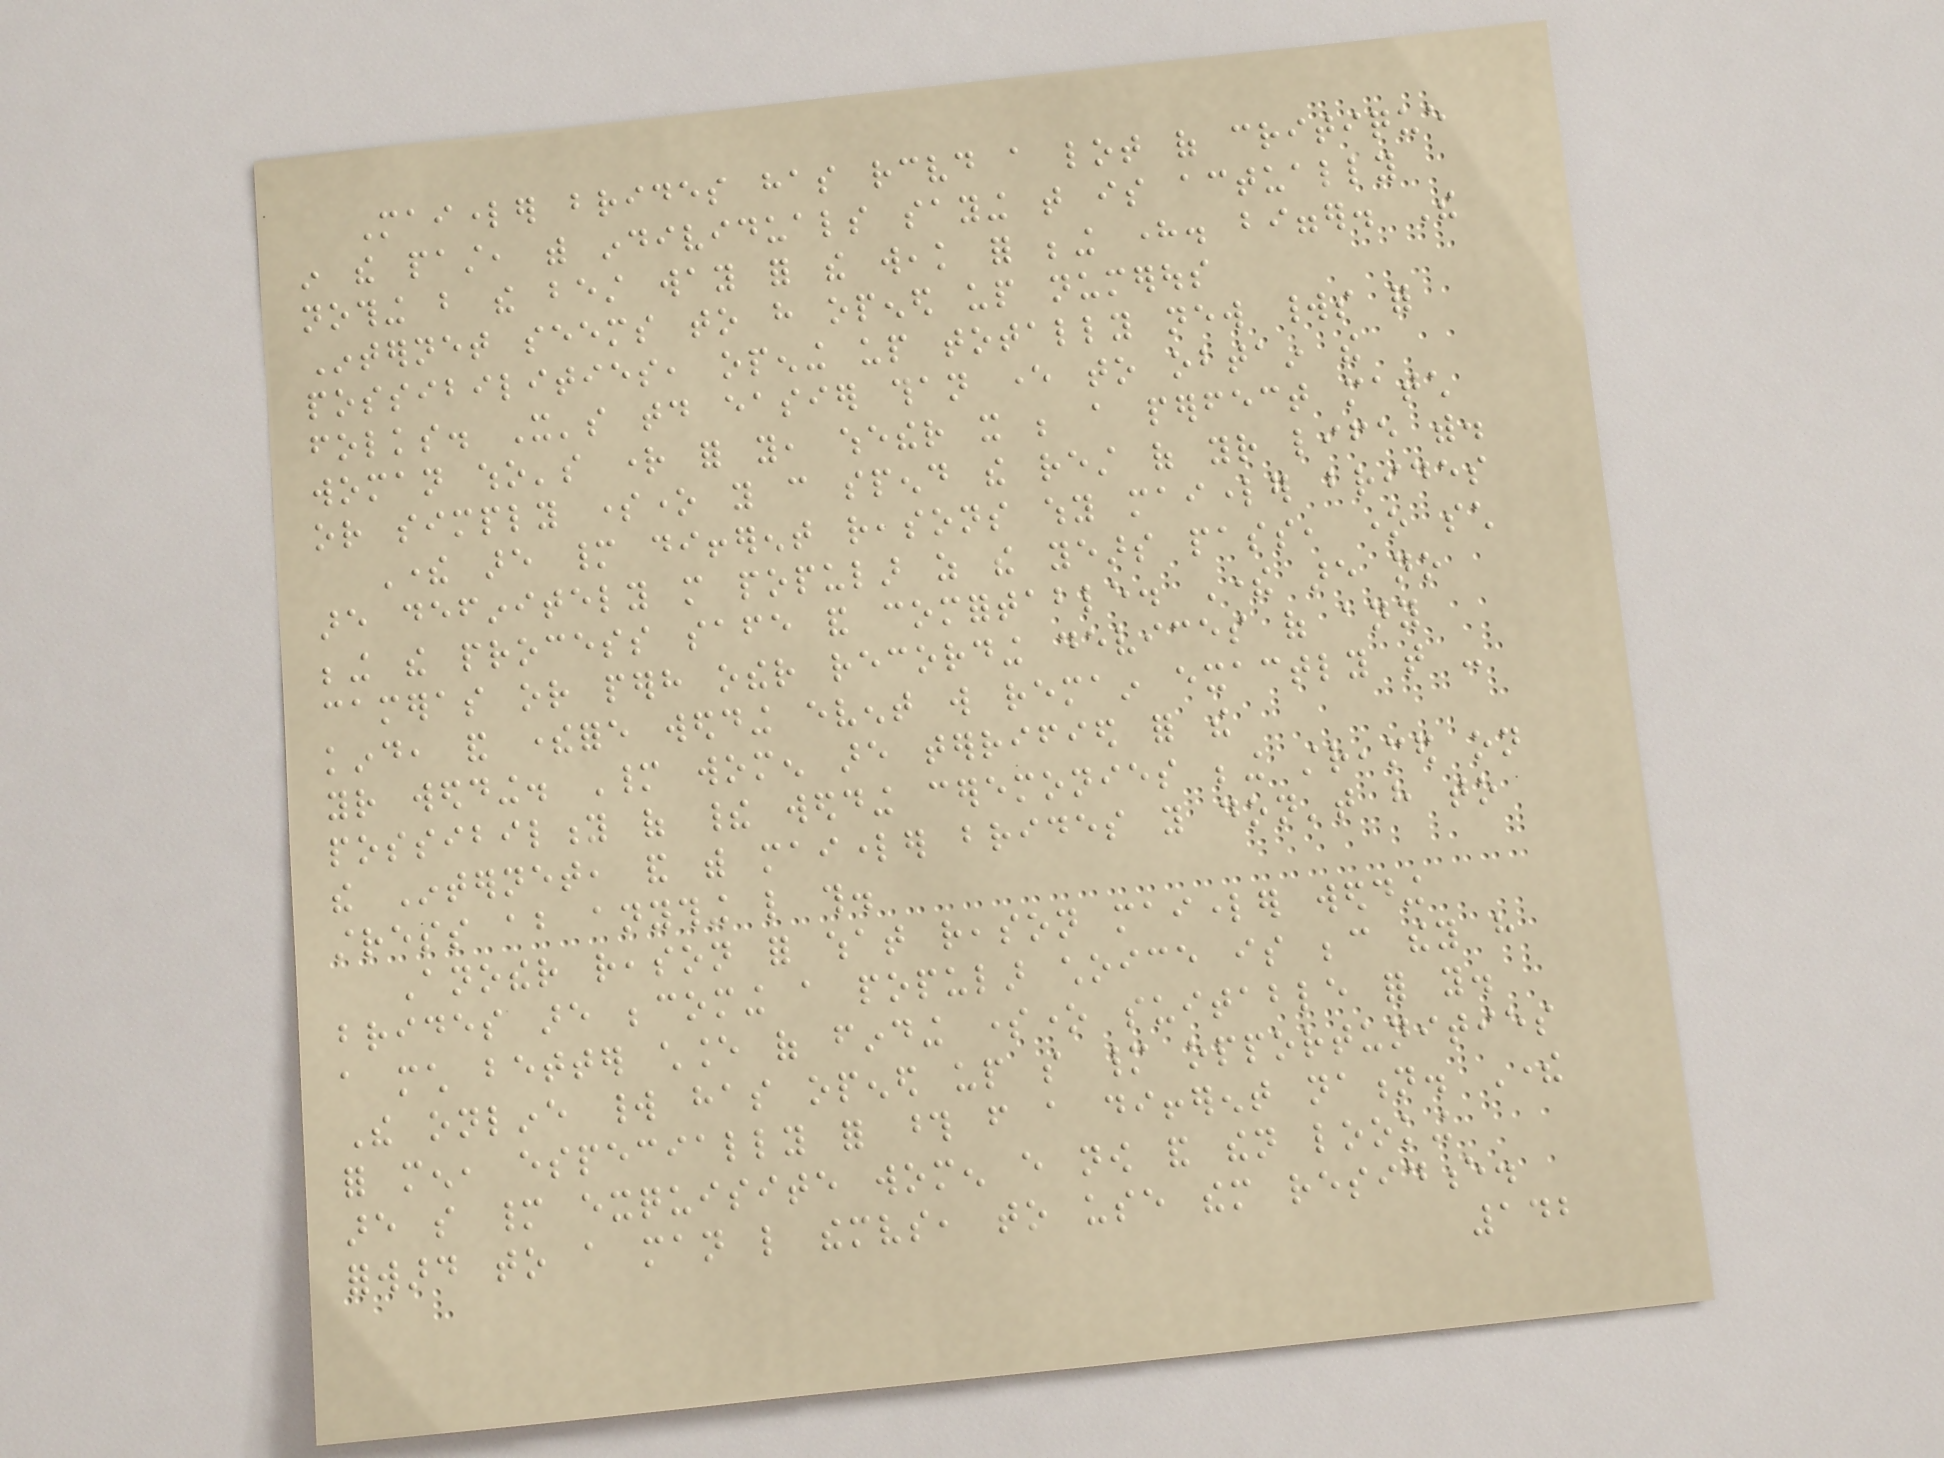Mailorder brides has received a lot of critique
in the past, with individuals saying that is actually
nothing but the best way for the weak for being here. bigger. The
Internet seems to have opened up numerous
possibilities, opening up totally new worlds for
folks. It's today easier than ever to obtain the
woman who's right for you, whether it be a perfect match
or simply someone you can spend the rest of your life with.
There are many different reasons why mailorder brides
are definitely more popular as the years pass, one such
being the process safe and comfortable. There are no
cameras or perhaps other recording devices of any
kind, and therefore wedding event will remain exactly that -
your wedding. Many women are terrified for the
possibility of their wedding ceremonies being streamed on
the Internet, and with mailorder brides you don't have to
stress about anything like this.
Another reason for what reason mailorder wedding
brides are becoming a popular choice is because they have
a much better chance of finding someone suitable for you.
The online world has opened up so many opportunities
for men, especially for those from a different nation. There
are so many exquisite women every now and then looking
forward to a man like themselves, to use them residence.
142
